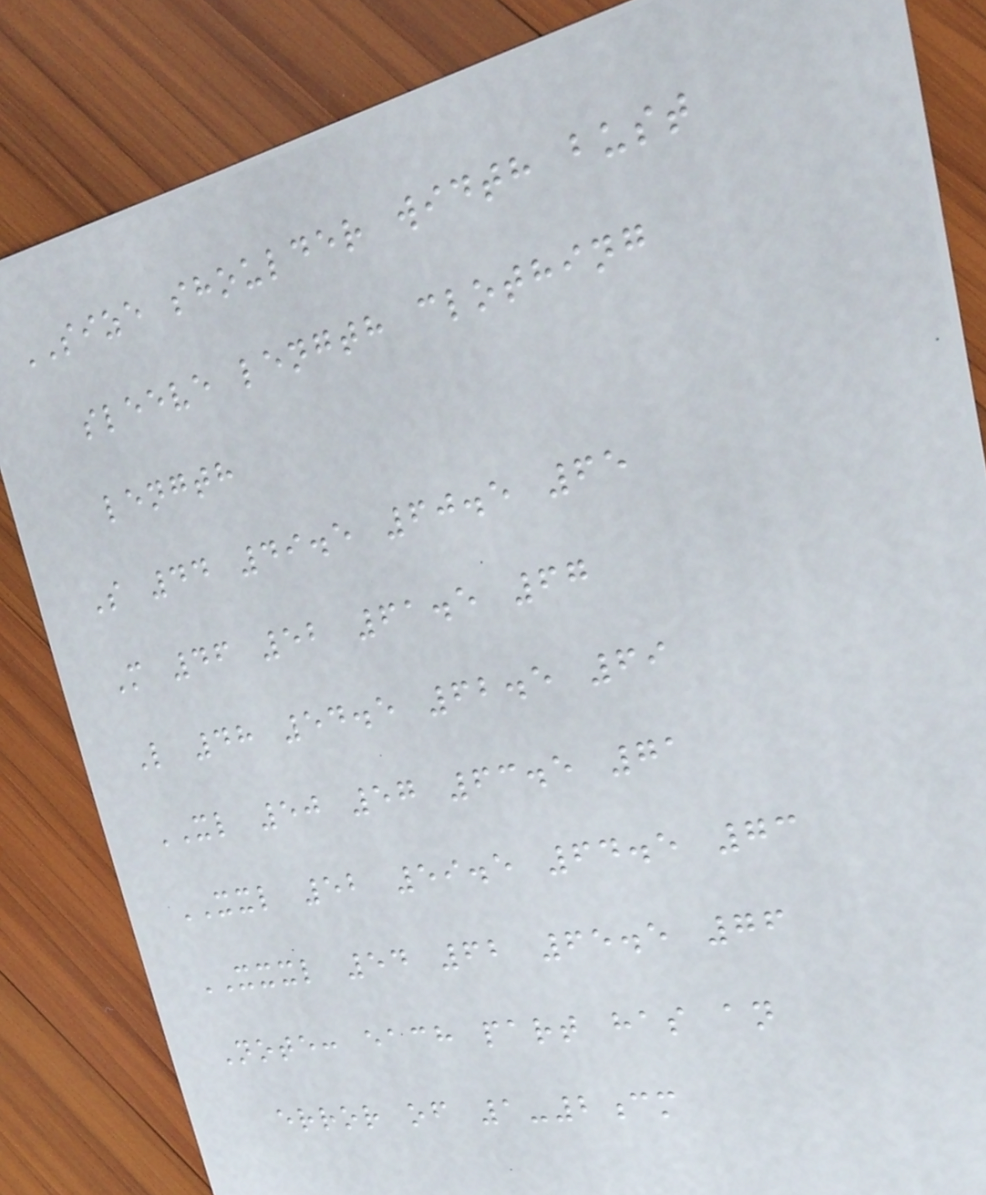SIZE shoulder width bust
sleeve length clothing
length
S 44 49.5 60.5 65
M 46 52 61.5 67
L 48 54.5 62.5 69
XL 50 57 63.5 71
XXL 52 59.5 64.5 73
XXXL 54 62 65.5 76
Note: each part has an
error of 1-2cm
